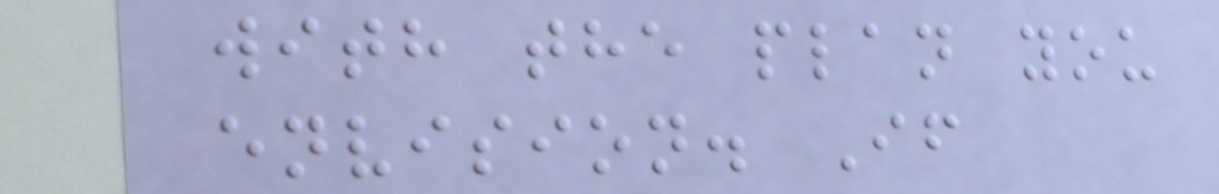with the plan you
envision. If
